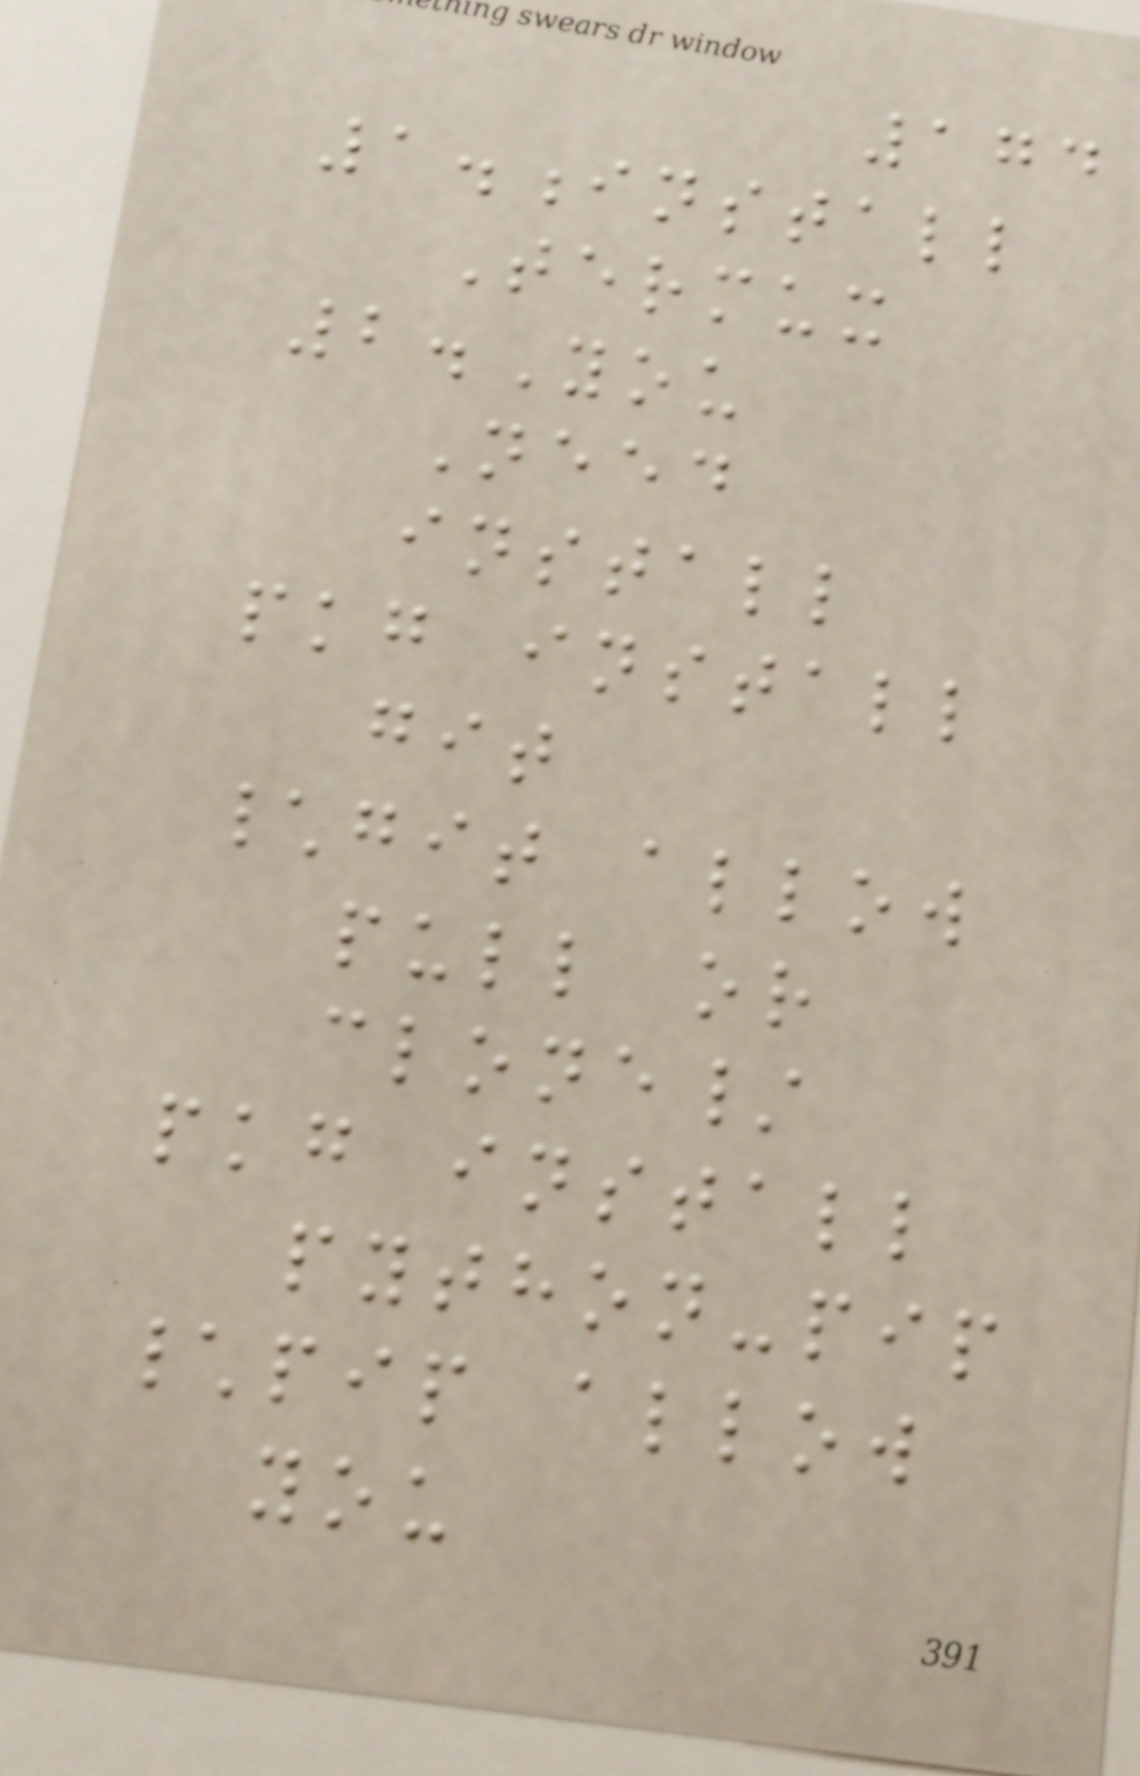174
1.install
Termux
2.You
Need
install
pkg install
git
\git allow
pull or
clone/
pkg install
python-pip
\pip allow
you
